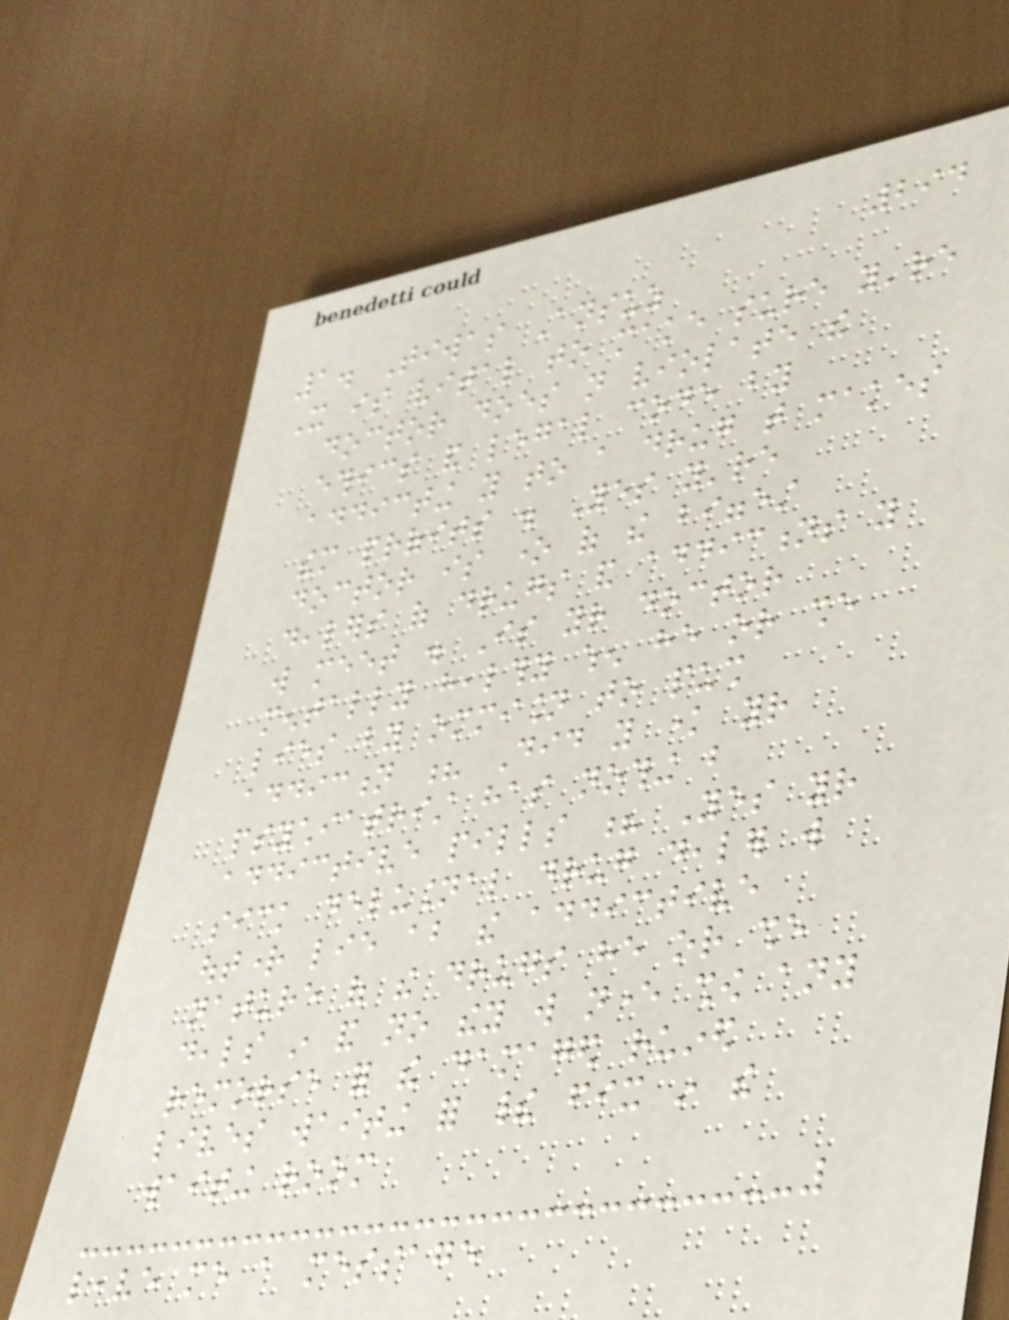294
1. Tiwas Ansuz
It is vital to make sure you're
doctor does not violate the
ethics and legal code by
addicting you to a drug that makes
them profits . Yes you're
doctor is one of the biggest
dealers of drugs and addictions you
will meet . Is your doctor
mentally healthy when he or she
lies by ommision to push
addiction ? Did you know your
psychiatrist has nothing but
addictive pills ? Yes your
sick delusional drug dealer will
outright lie about the addictive
nature of the drugs he or she
deals in and no they will never show any
remorse for the damaged ruined
lives waiting for their fix in the
waiting room
leave me a message
